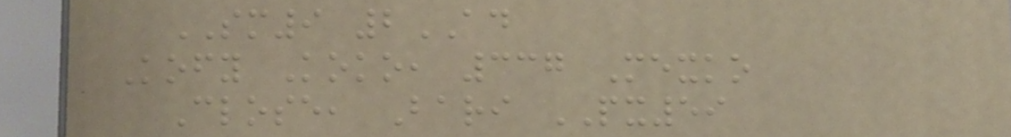SM9 2AD
Kofy Koko, 337 Mexko
Close, Bari PX59
